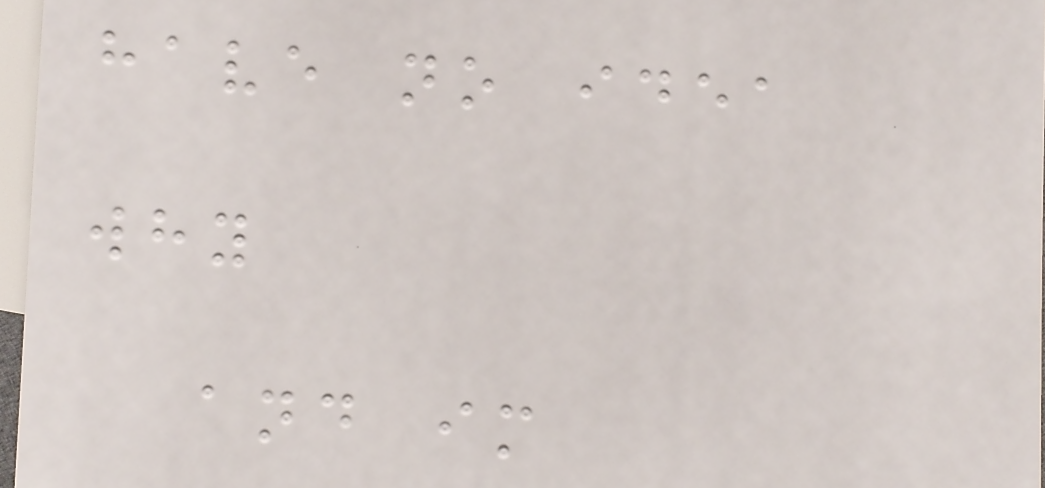have no idea
why
and im
